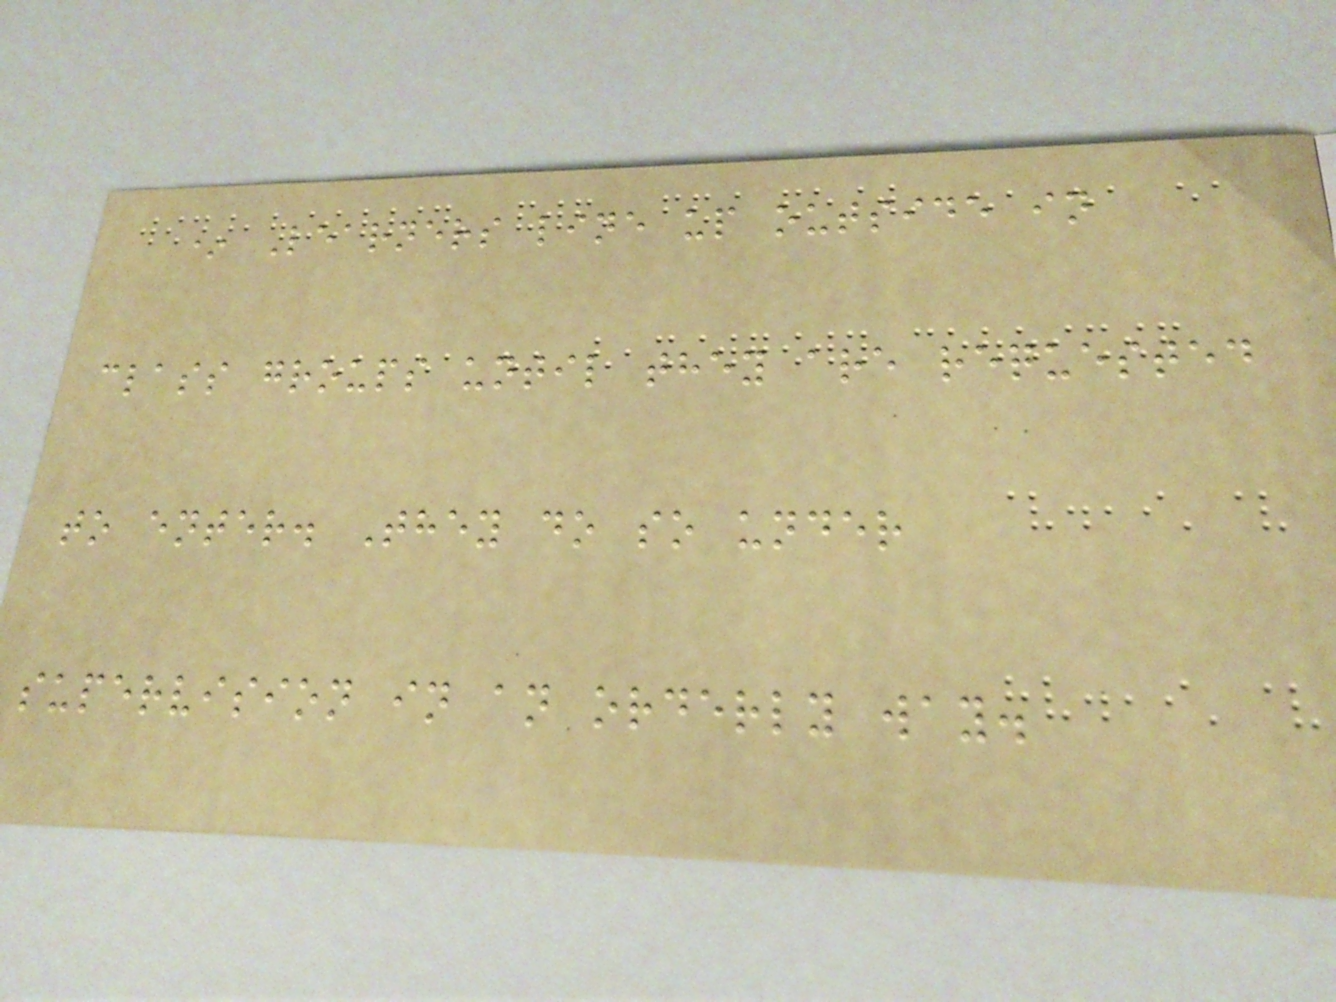* Learners line up outside in
class groups until they are requested
to enter. They do so under
supervision in an orderly way.
